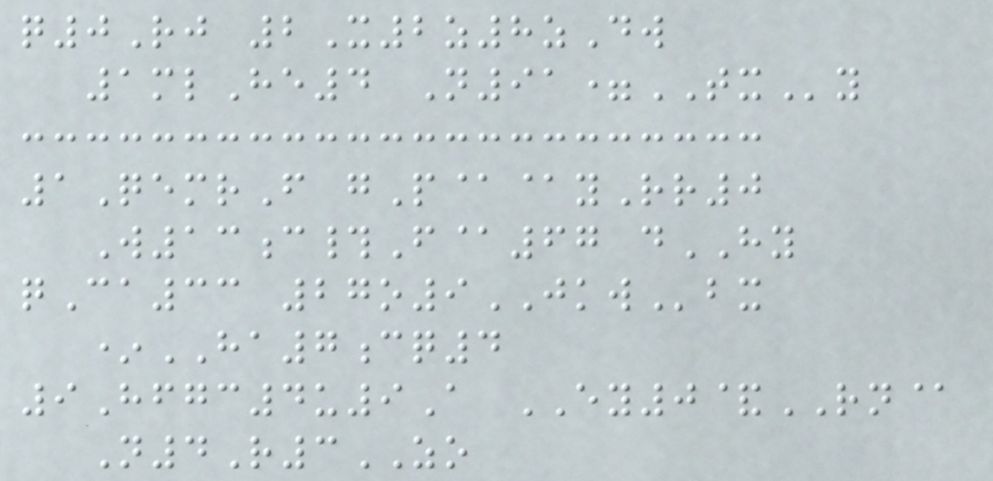q0Rj 2X2z8zDw
1mlHe4 N91=TXy
1QemrF gP@@yRr0
W13c#F@67 dHY
qCa33 27o9JKWbx
*HA7cq4
9Hfgc4u9A EY0&RN@
N4R3ZO
